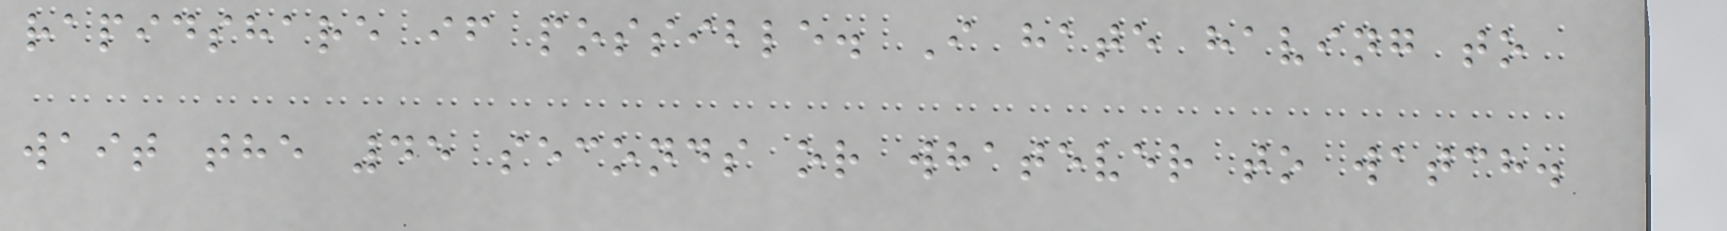rapidshare if possible. I hate having to
wait the 45 seconds or whatever to watch.
